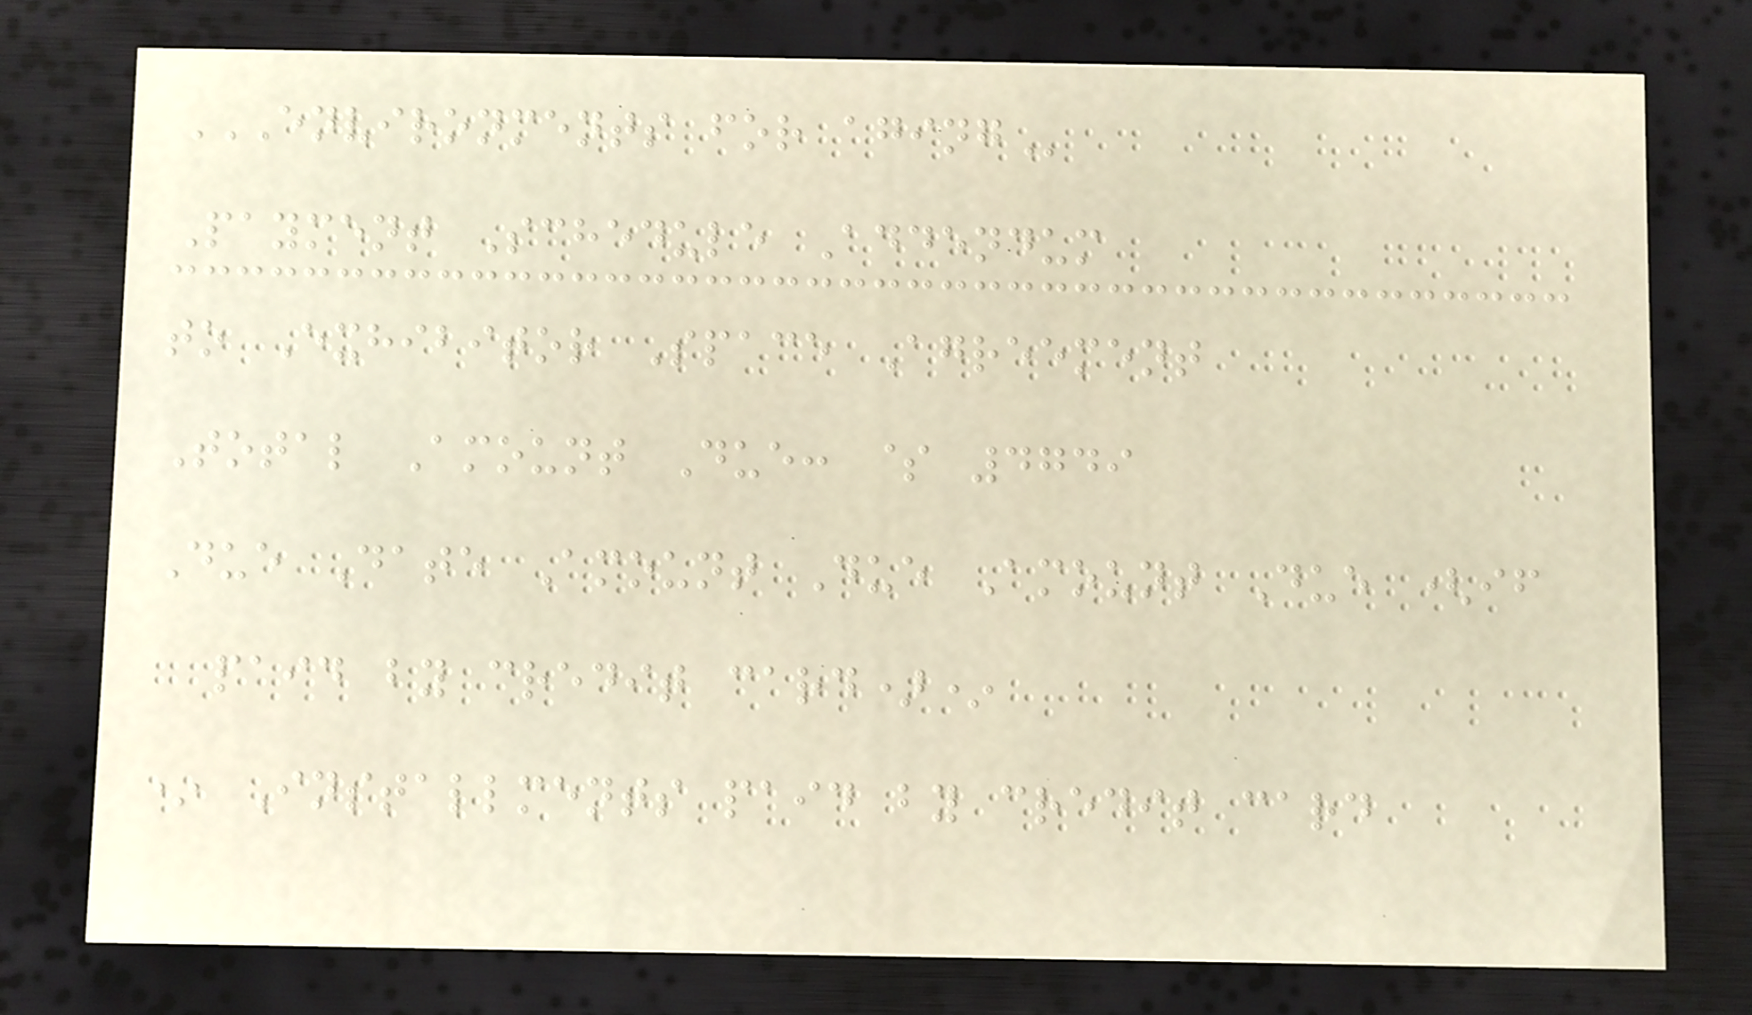ENVIRONMENTS FOR AGING
Payment Schedule Addendum
to Exhibitor Space Agreement
Total Amount Due: $ 4749
Due Date Amount Due Amount Due (if
paid by credit card)*
* Installments paid by credit card
